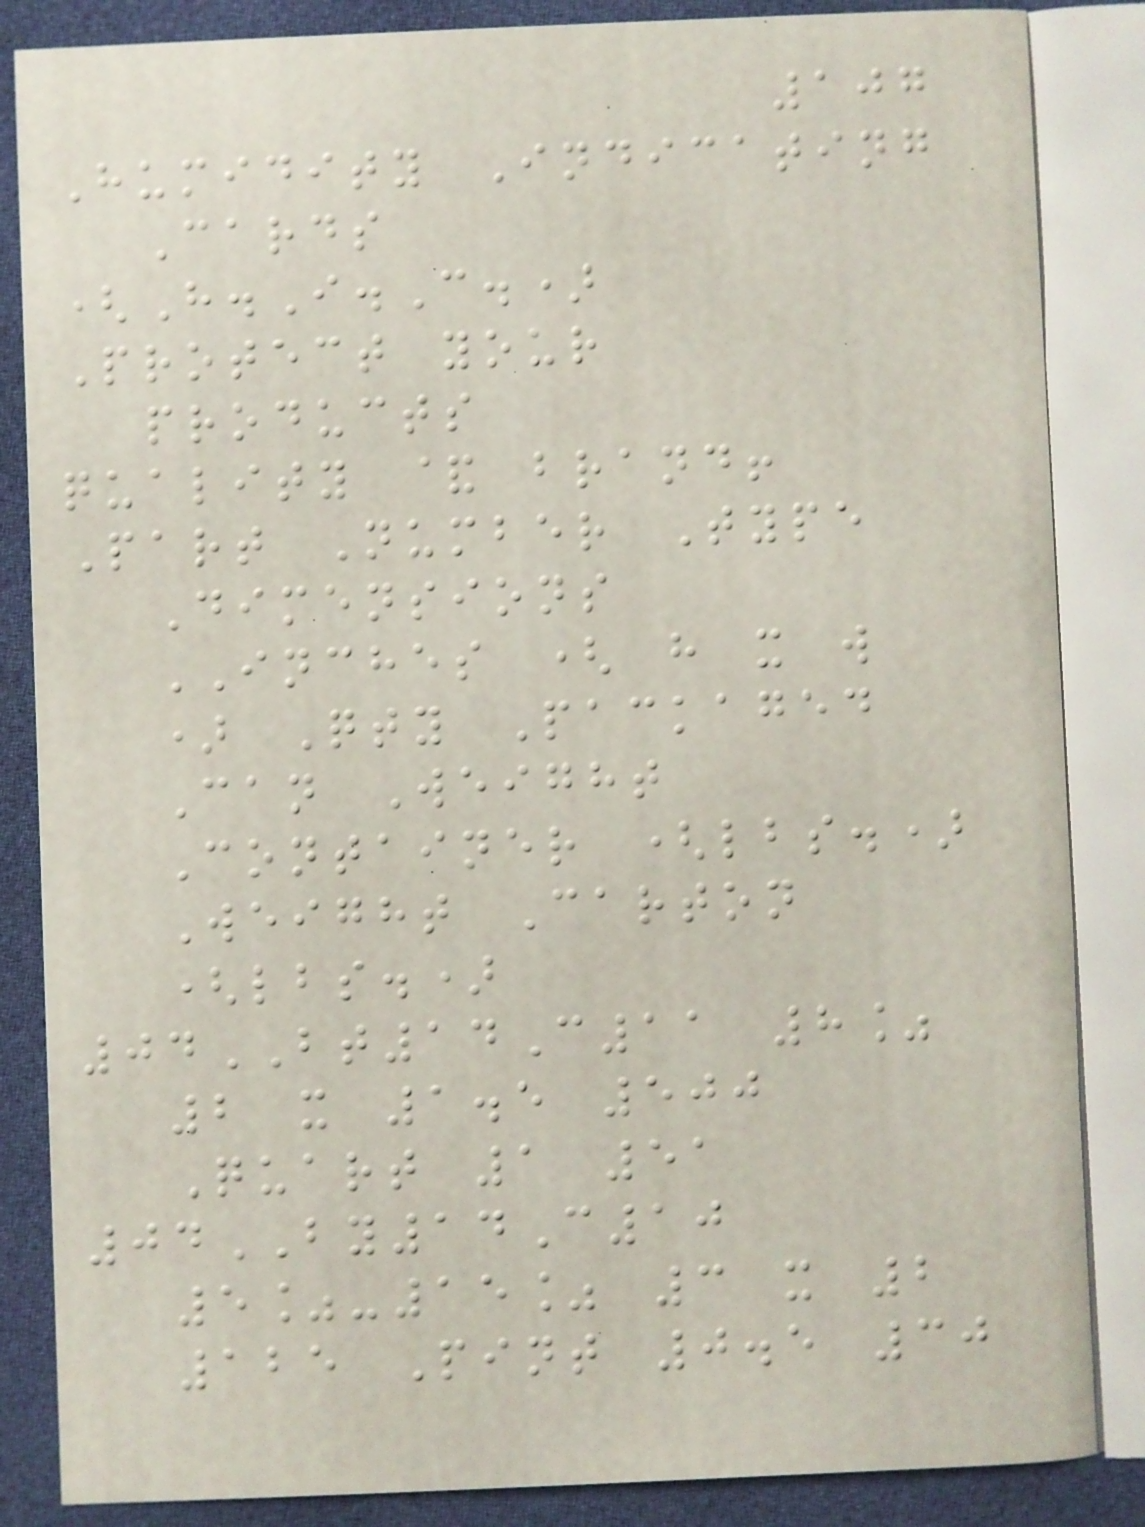107
Humidity Indicating
Cards
(H.I.C.)
Protect your
products
quality & brand!
Part Number Type
Dimensions
INCHES ( h x w
) Qty Packaged
Can Weight
Container (lbs.)
Weight Carton
(lbs.)
04BT14C11 8%
2 x 1.5 500
Quart 1 51
04BY14C10
5%-15% 3 x 2
125 Pint 0.5 30
